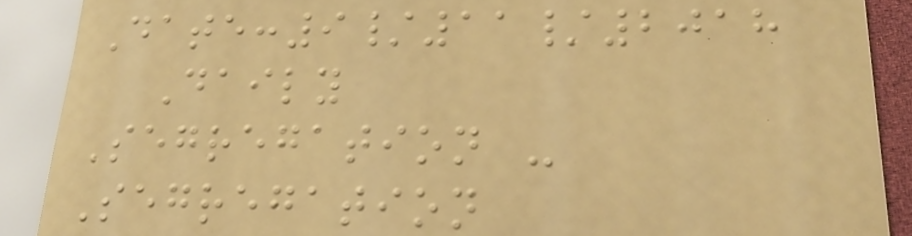Date:9/11/2018
Daily
Segregation -
Segregation
